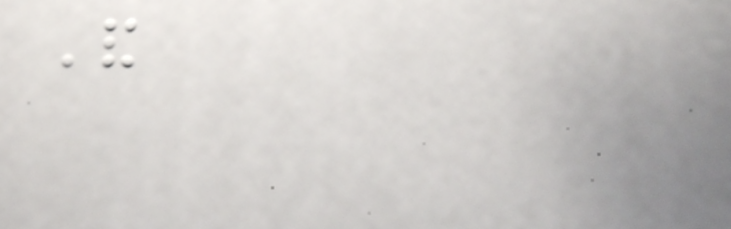And
